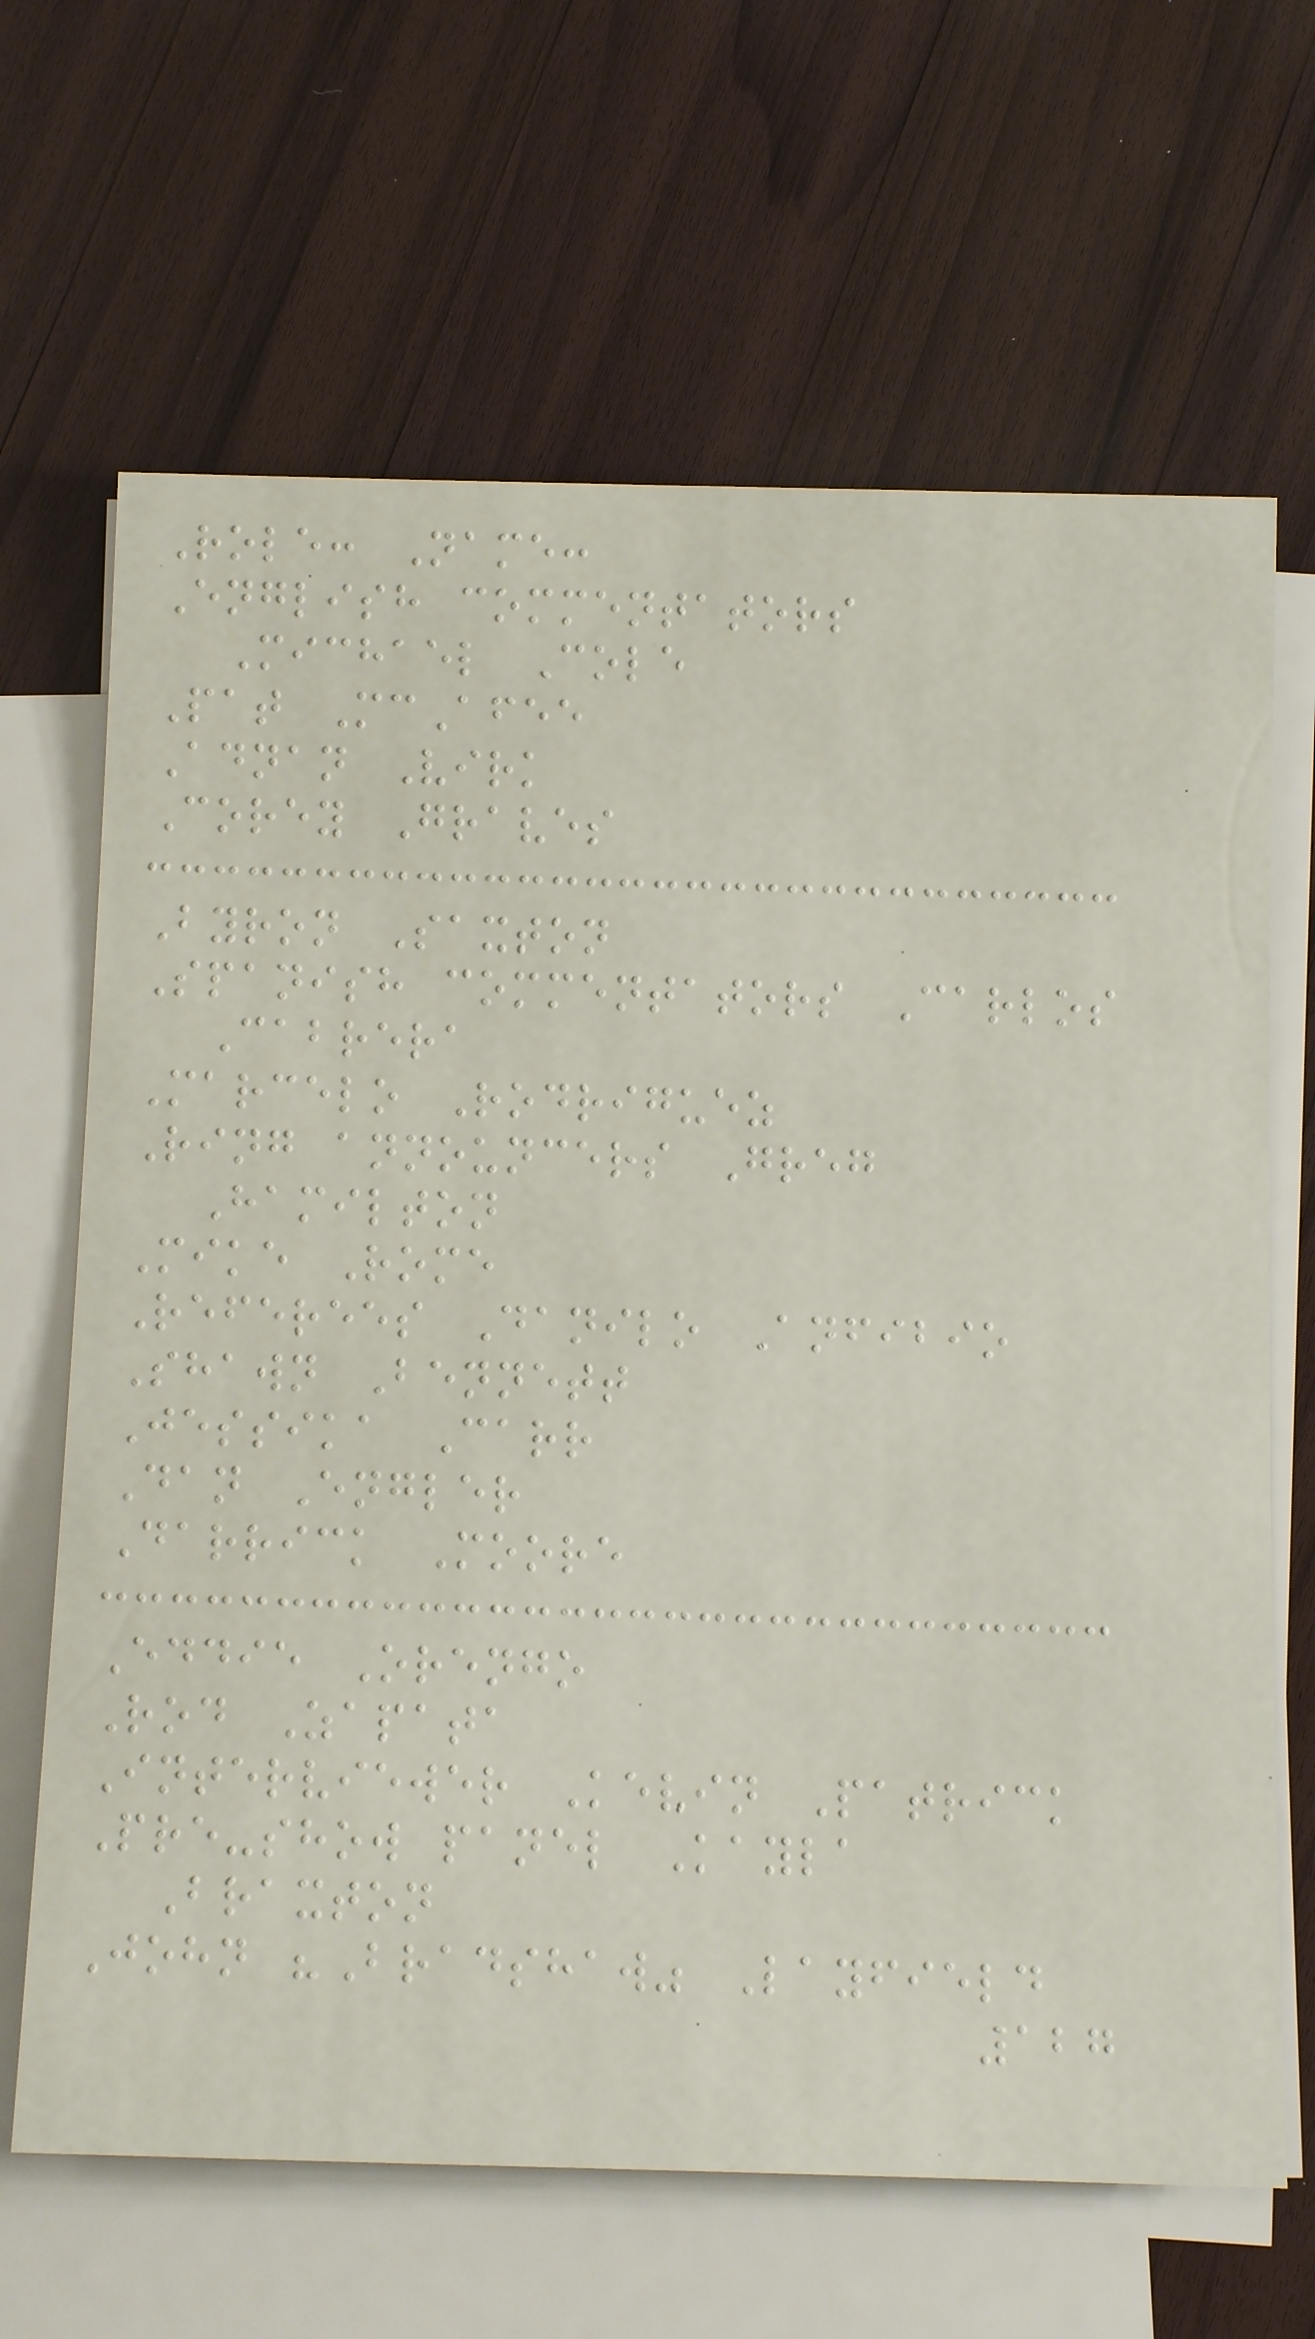Role: Name:
English commentators
Michael Cole
Pat McAfee
Adnan Virk
Corey Graves
Byron Saxton
Spanish commentators Carlos
Cabrera
Marcelo Rodriguez
Ring announcers Greg
Hamilton
Mike Rome
Referees Danilo Anfibio
Shawn Bennett
Jessika Carr
Dan Engler
Darrick Moore
Eddie Orengo
Rod Zapata
Interviewer Kevin Patrick
Pre-show panel Kayla
Braxton
John "Bradshaw" Layfield
127
